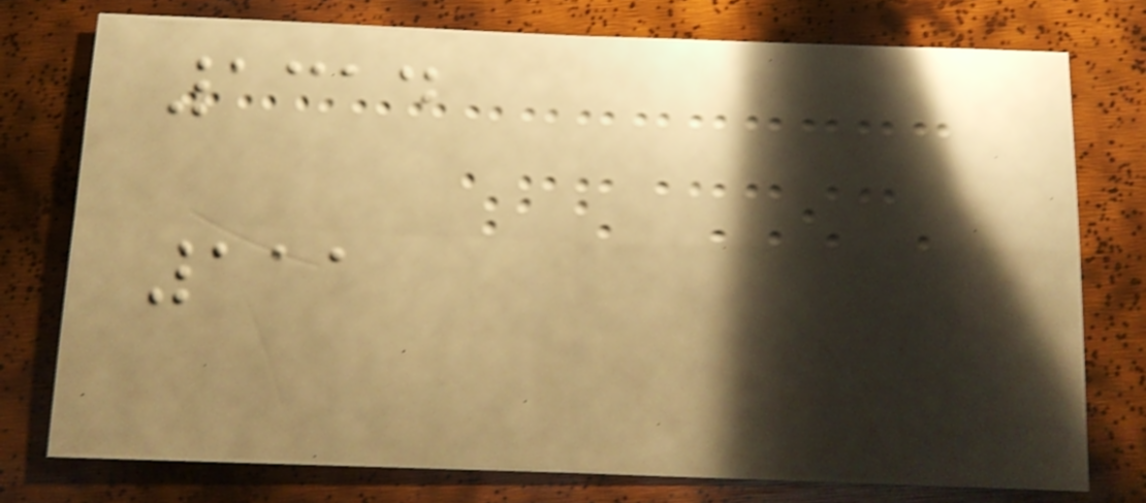1314
111
